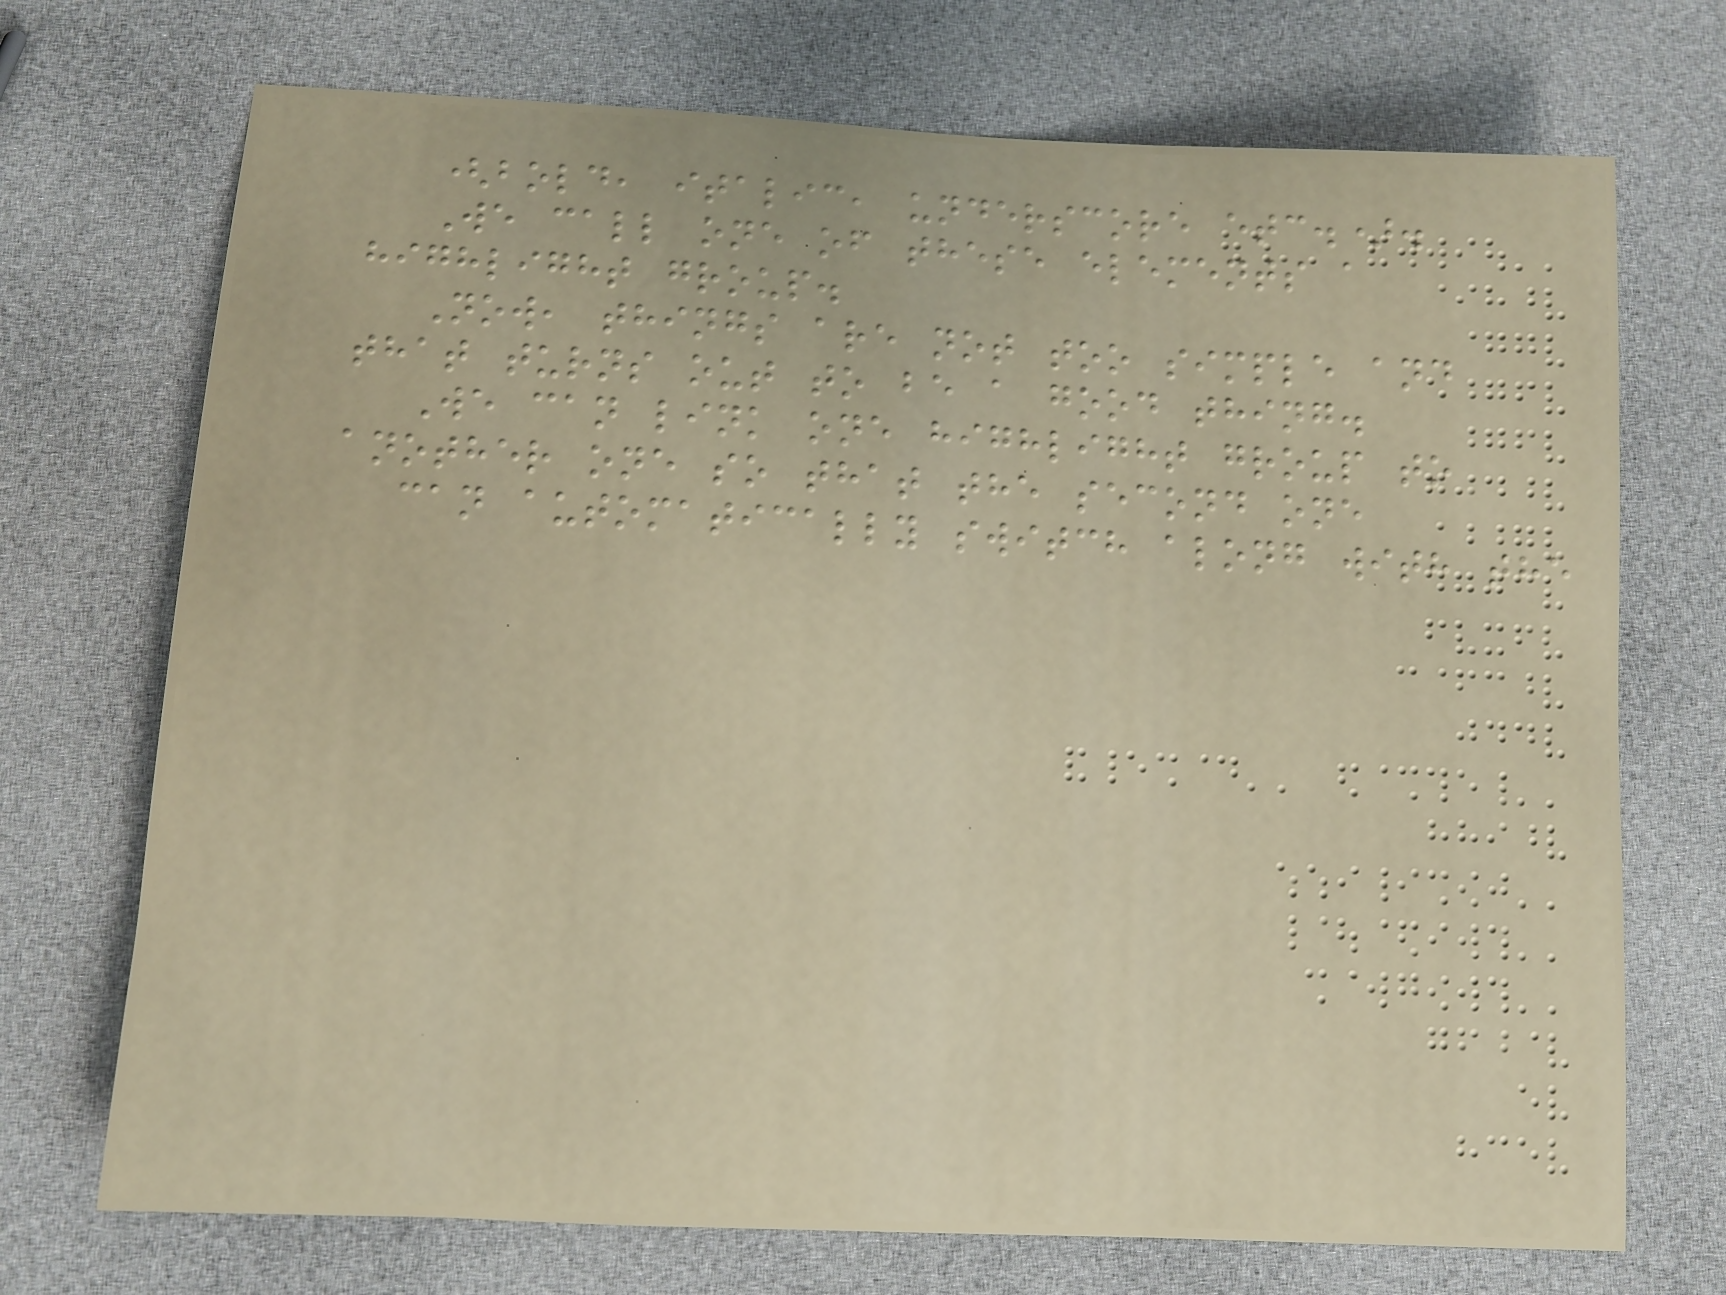(bold, italic, underscore etc.).
We call one of these elements a
highlight group.
Now, things are not too simple and
that turns out to be a good thing.
We can link one highlight group to
another one so that the second one
can automatically switch along with the
